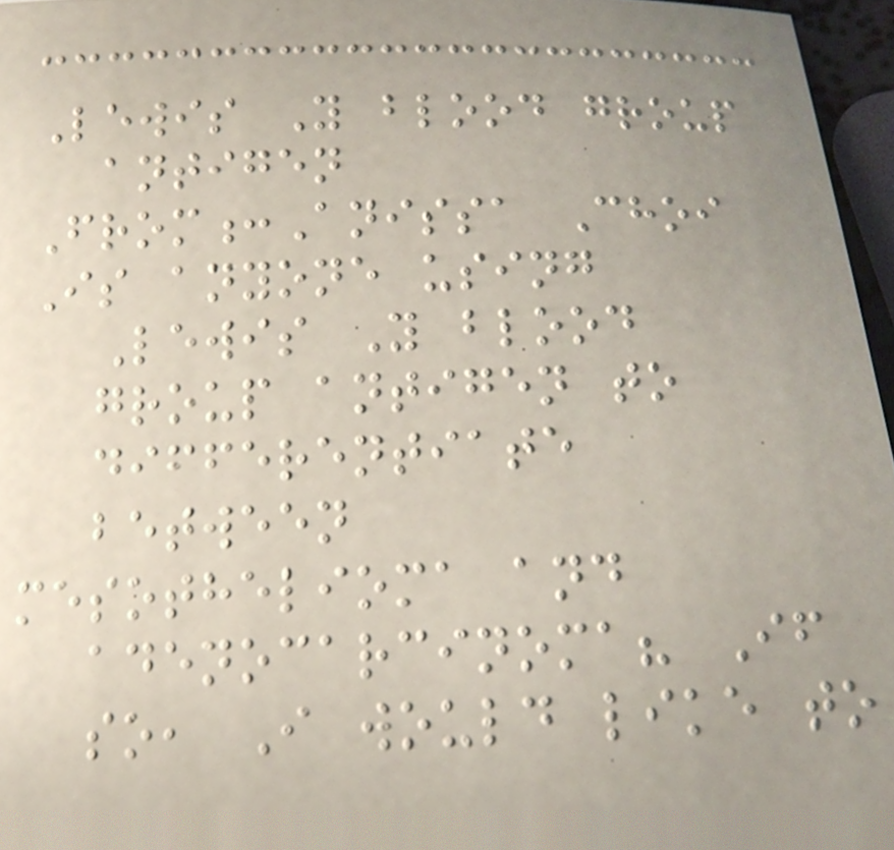Lewis Y blood group
antigen
From:Anissa Choi
Is anyone using
Lewis Y blood
group antigen to
differentiate
between
mesothelioma and
adenocarcinoma? If
so, I would like to
